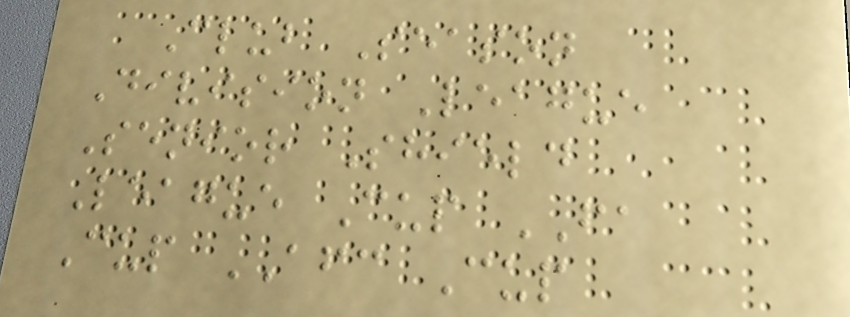Club Season
Division League
Senior Shield
League Cup FA
Cup AFC Cup
